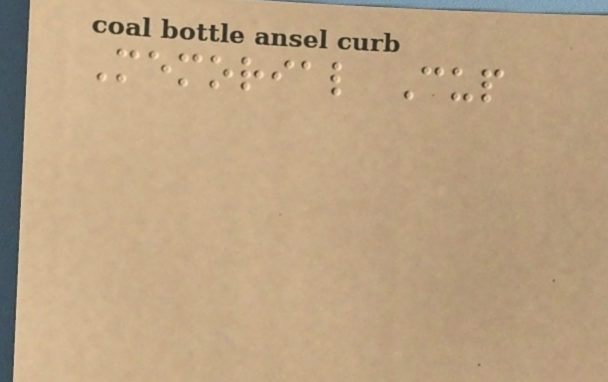Memorial Cup
